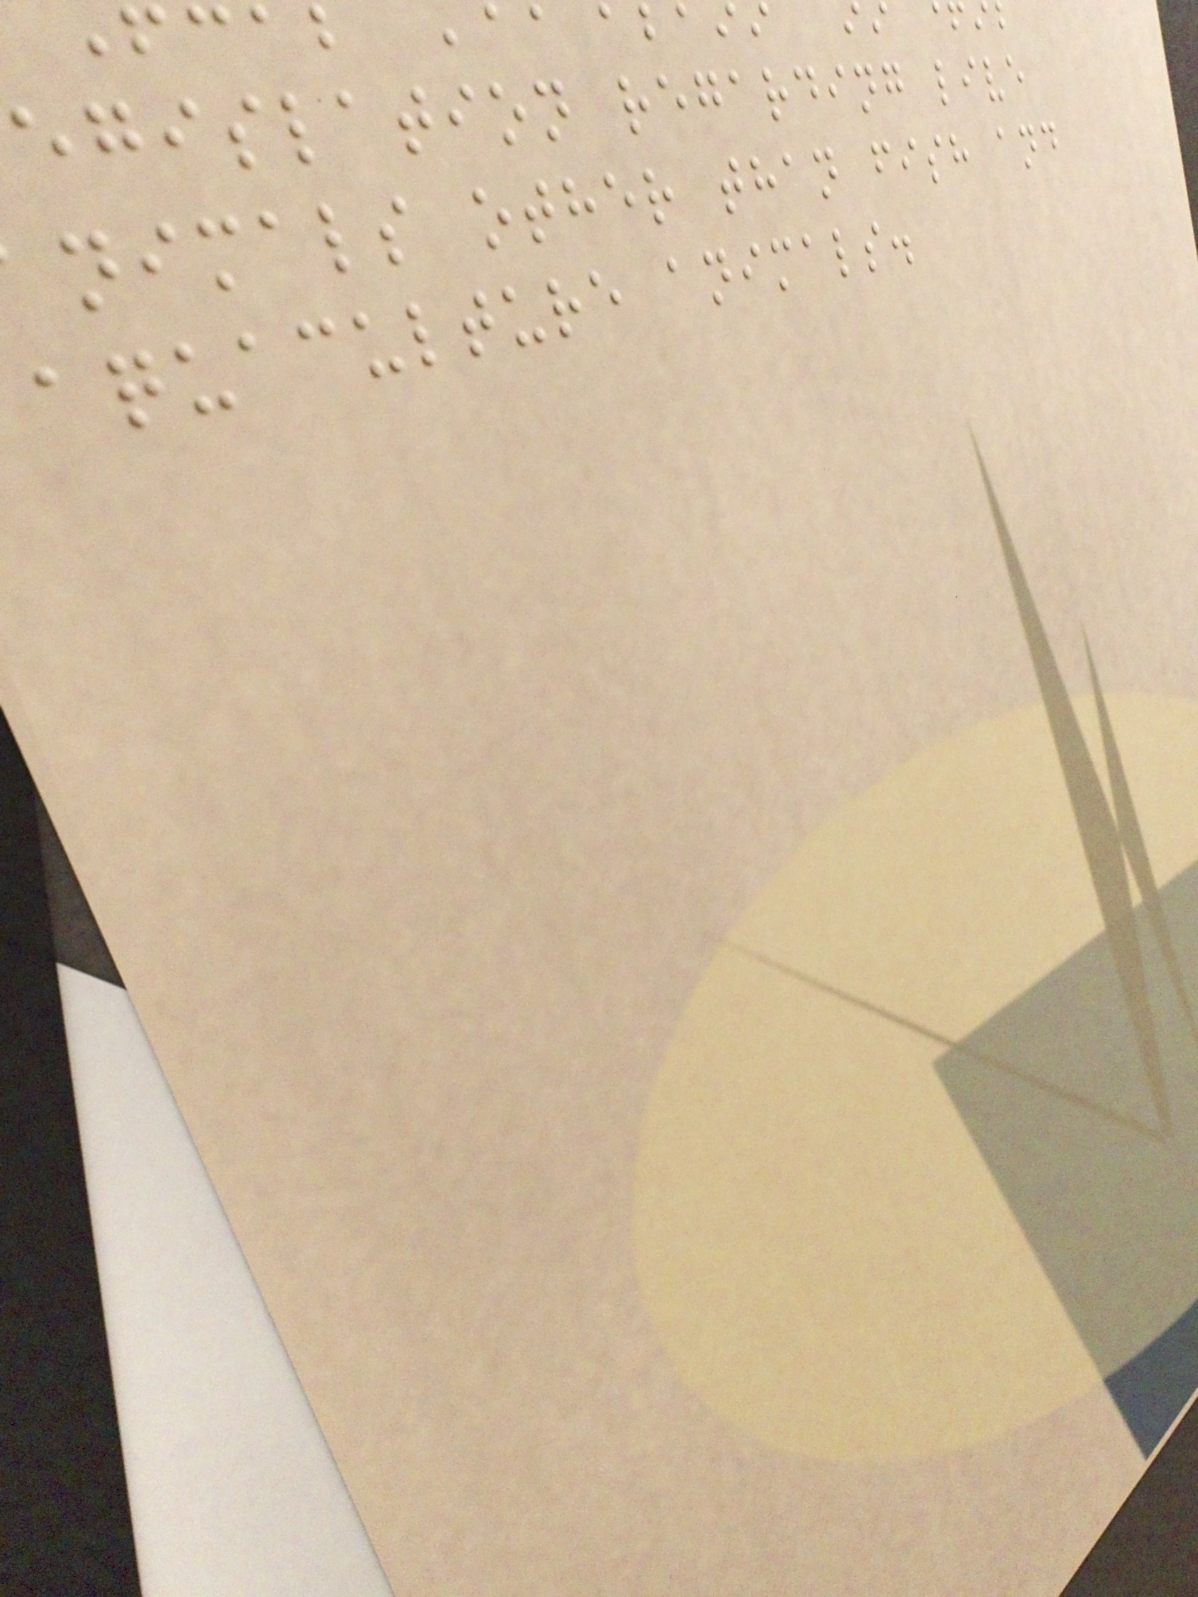egislation regarding live
nimals other than fish and
aquaculture animals.
